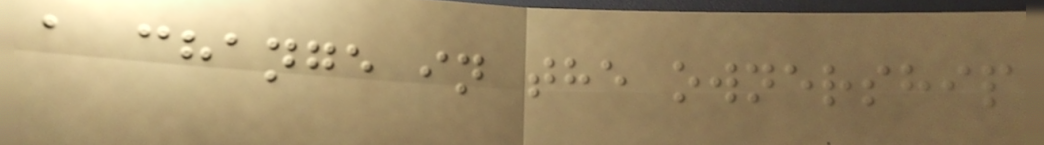a change in the ownership
